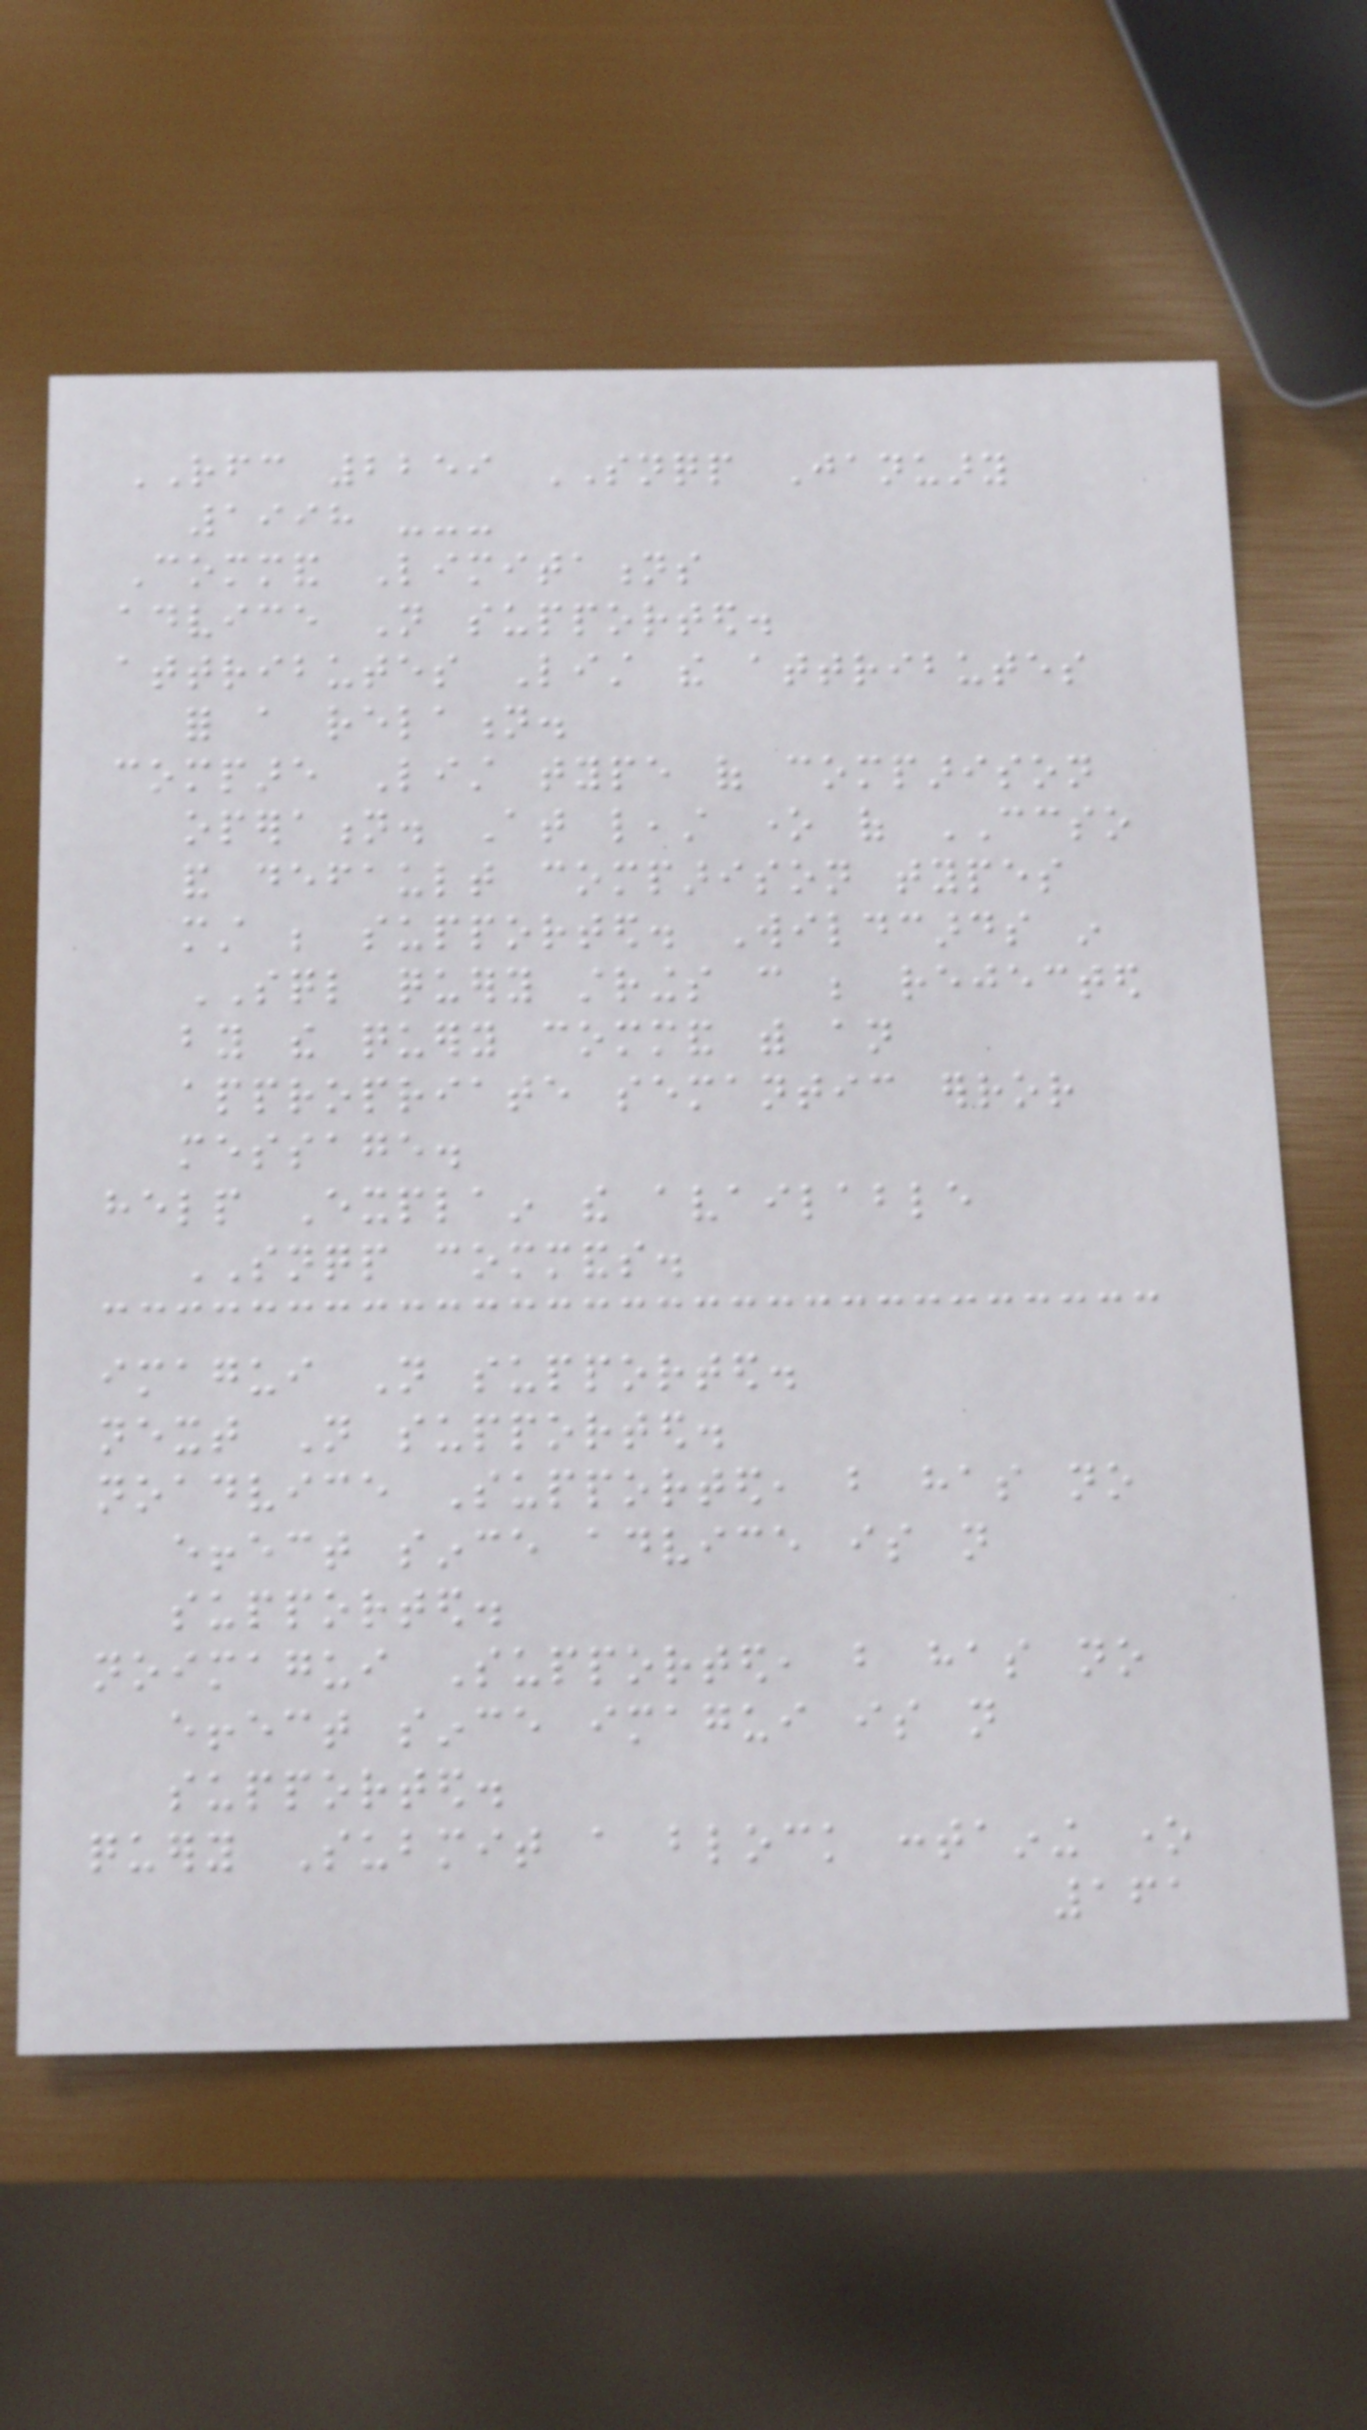RFC 2259 SNQP January
1998 ---
Command Limitations
advice Not supported.
attributes List the attributes
for a relation.
compare List type of comparison
operation. At least one of CCSO
and default comparison types
must be supported. Wildcards in
SQL query strings can be rejected
by the query command with an
appropriate semantic error
message.
help Explain the available
SNQP commands.
imagui Not supported.
next Not supported.
noadvice Supported, but has no
effect since advice is not
supported.
noimagui Supported, but has no
effect since imagui is not
supported.
query Submit a block containing one
161
